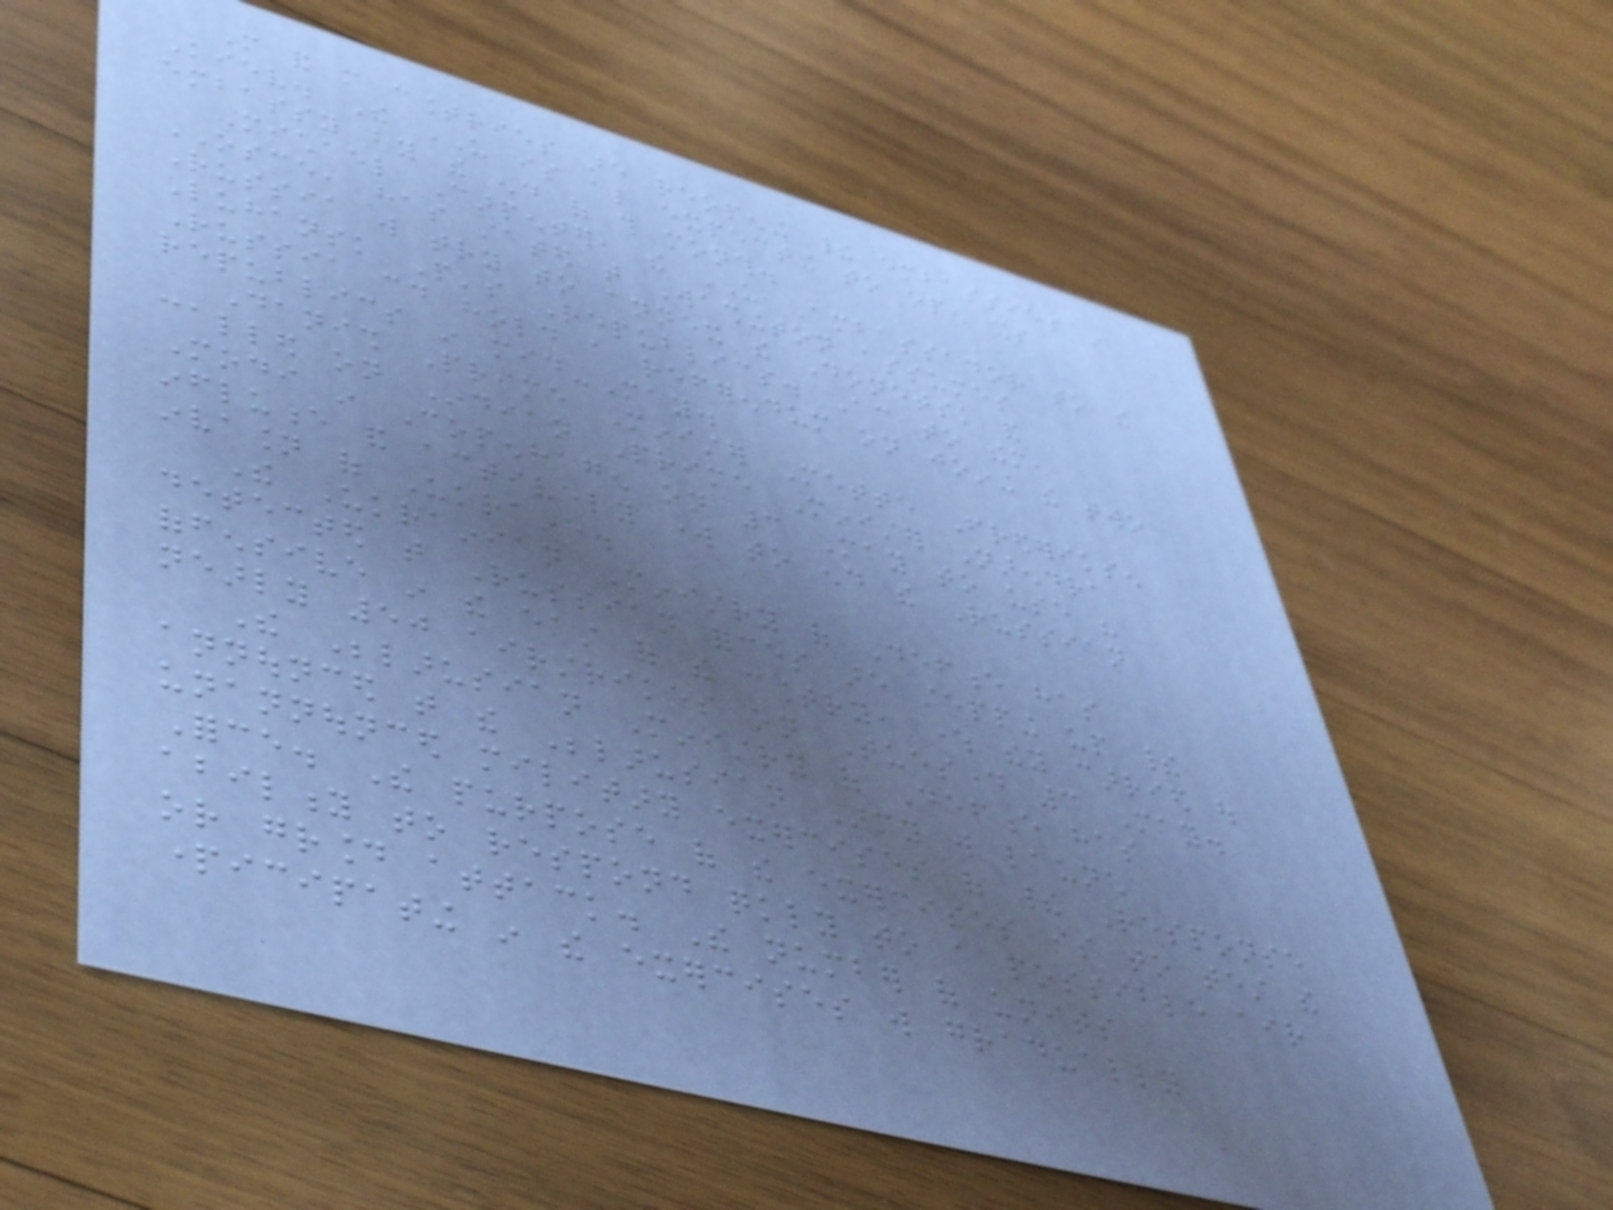More and more countries are reopening their embassies in
Kiev. The US is also expecting to open its
embassy by the end of this month.
Michael Carpenter, the US Ambassador to the
OSCE, has stated that Washington assumes
Russia will try to annex the Donetsk and
Luhansk People's Republics. According to them,
Russia could hold a referendum on joining the two
republics in mid-May.
Danish Prime Minister Mette Frederiksen
called on Indian Prime Minister Narendra
Modi in Copenhagen on 3 May to use his
influence and actively work to end the Russian
invasion of Ukraine.
The Ukrainian Ministry of Defence has
detected that Russian forces are stepping up their
offensive in the east of the country, where they carried out
nearly 50 airstrikes on Tuesday 3 May.
The Belarusian Ministry of Defence has
announced that the Belarusian Army will launch
unannounced military exercises of their Response
Force. The purpose of the exercises is to test the
ability to respond quickly to a possible air
or ground attack. The number of units
participating in the exercises will gradually
